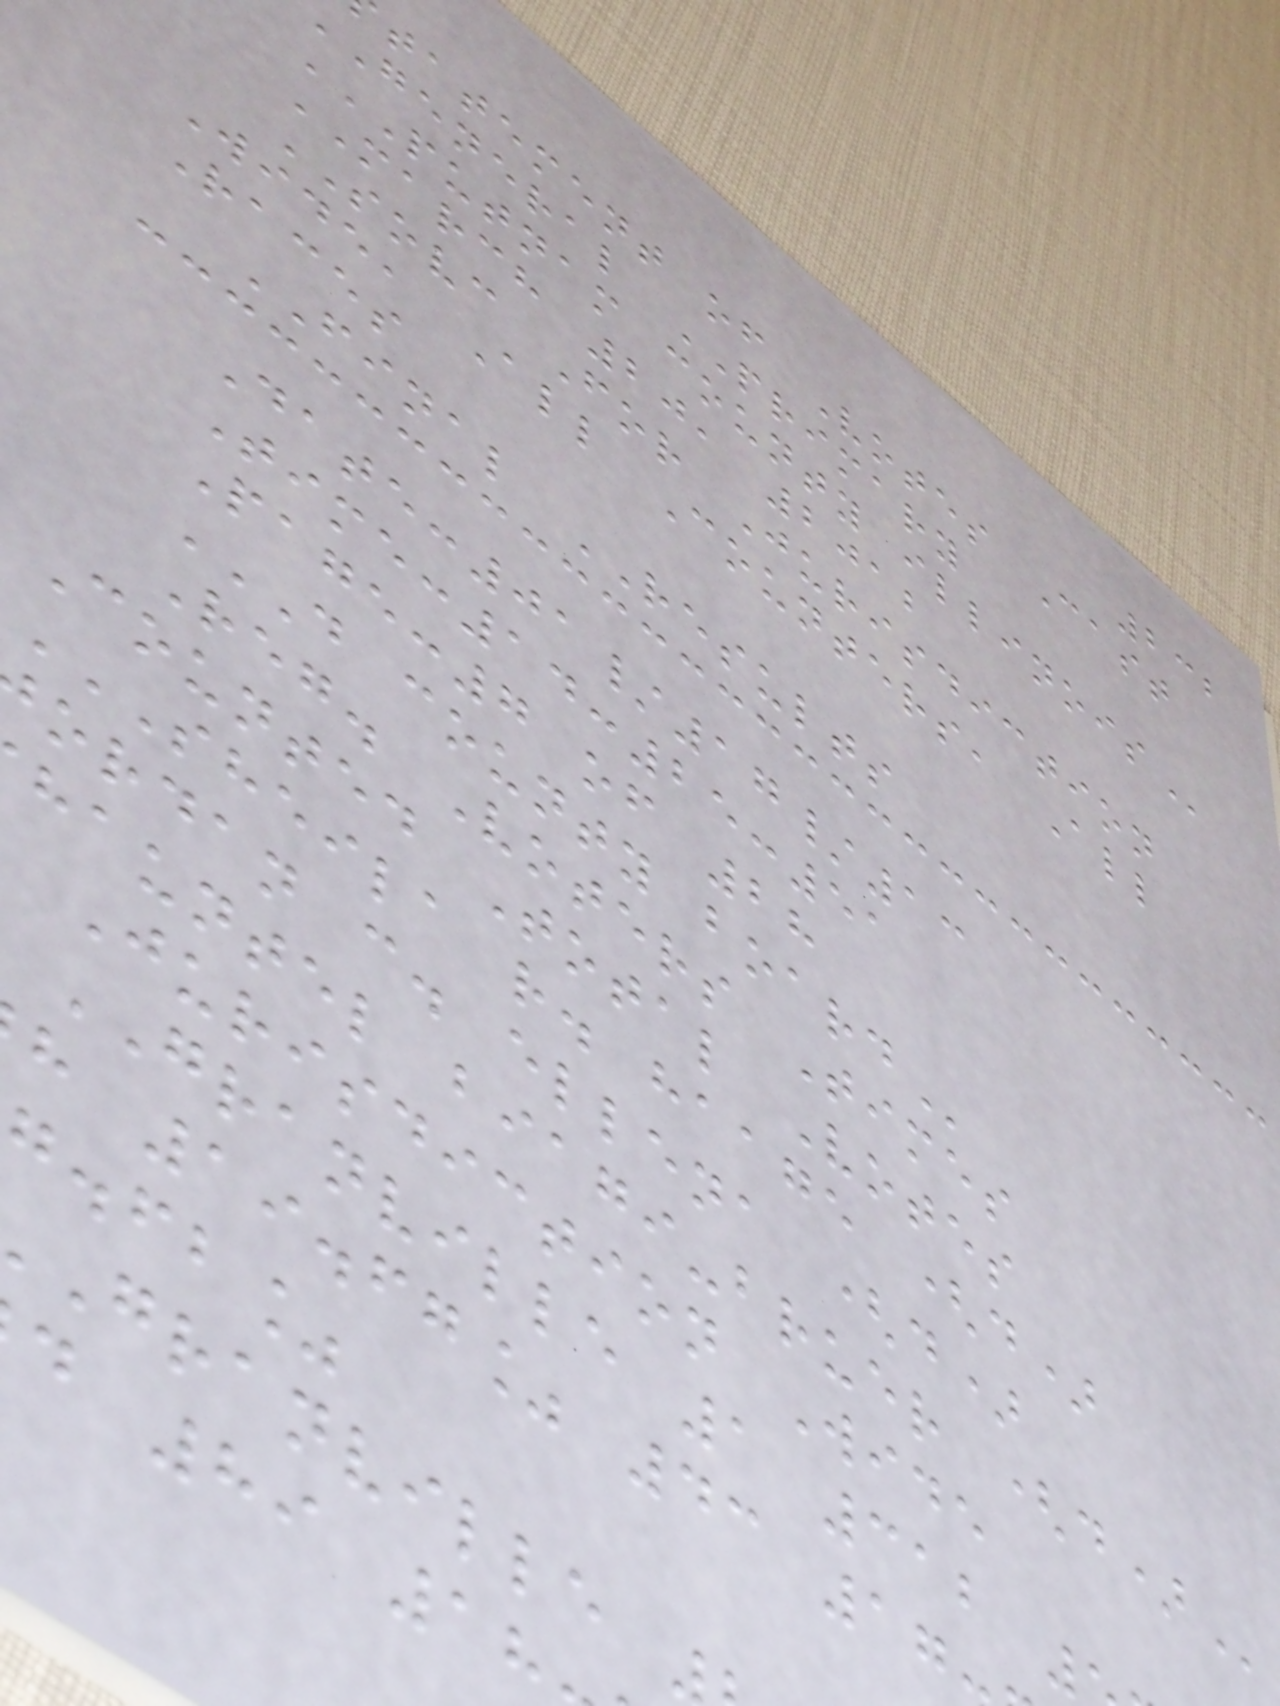232
tatement of Votes Cast
general PRIMARY
PUTNAM COUNTY ILLINOIS
MARCH 20, 2012
SOVC For Jurisdiction
Wide, All Counters, All
Races
FINAL RESULTS
Date:01/17/13
Time:14:25:51
Page:7 of 28
D COUNTY BOARD
Reg. Voters Times
Counted Total Votes
SHEILA R. HAAGE (D)
ordan c. ellena (d)
hauntel biagi-bruer
Jurisdiction Wide
GRANVILLE 1 312
h 19.67% 43 17
g.fb%
granville
d 89 18
